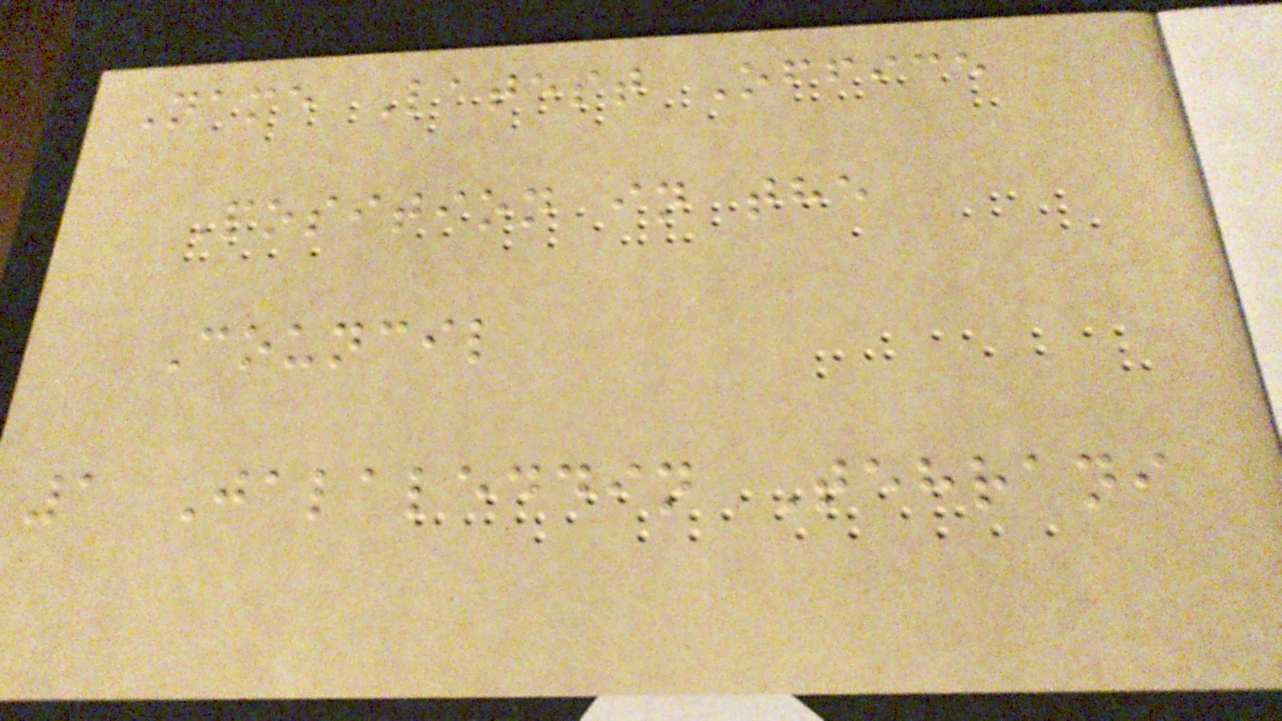Name Latest Office
Position in the
Council
1 Jalaleddin Tehrani
